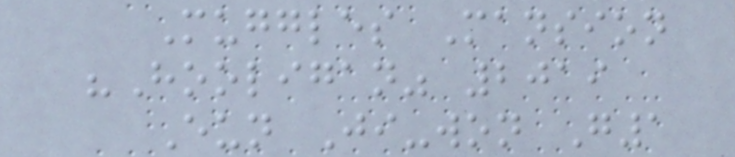Muggles Mansion
"Hooligan" 2019
Eun Ji-won G1
